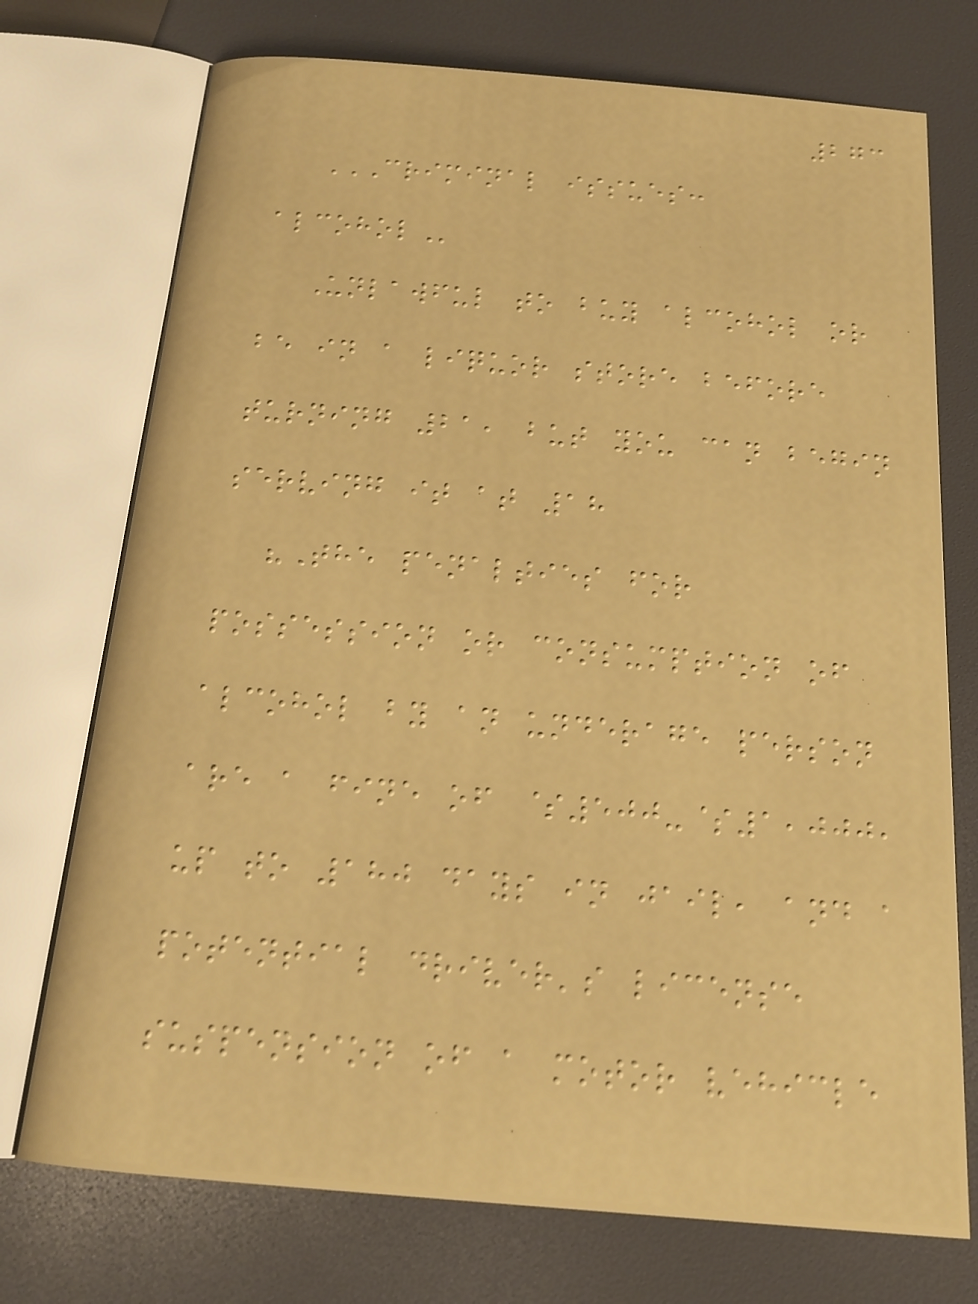273
CRIMINAL ISSUES:
ALCOHOL
Unlawful to buy alcohol or
be in a liquor store before
turning 21, but you can begin
serving it at 18
"The penalties for
possession or consumption of
alcohol by an underage person
are a fine of $500-$1,000,
up to 180 days in jail, and a
potential driver's license
suspension of a motor vehicle
